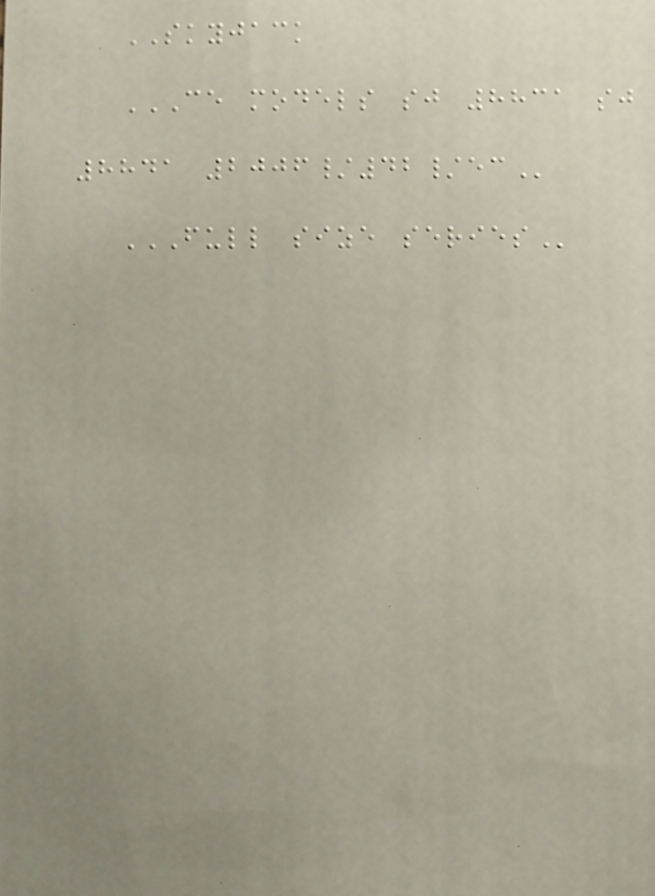SKYJACK
CE MODELS SJ 8831 SJ
8841 2006/42/EC
FULL SIZE SERIES
